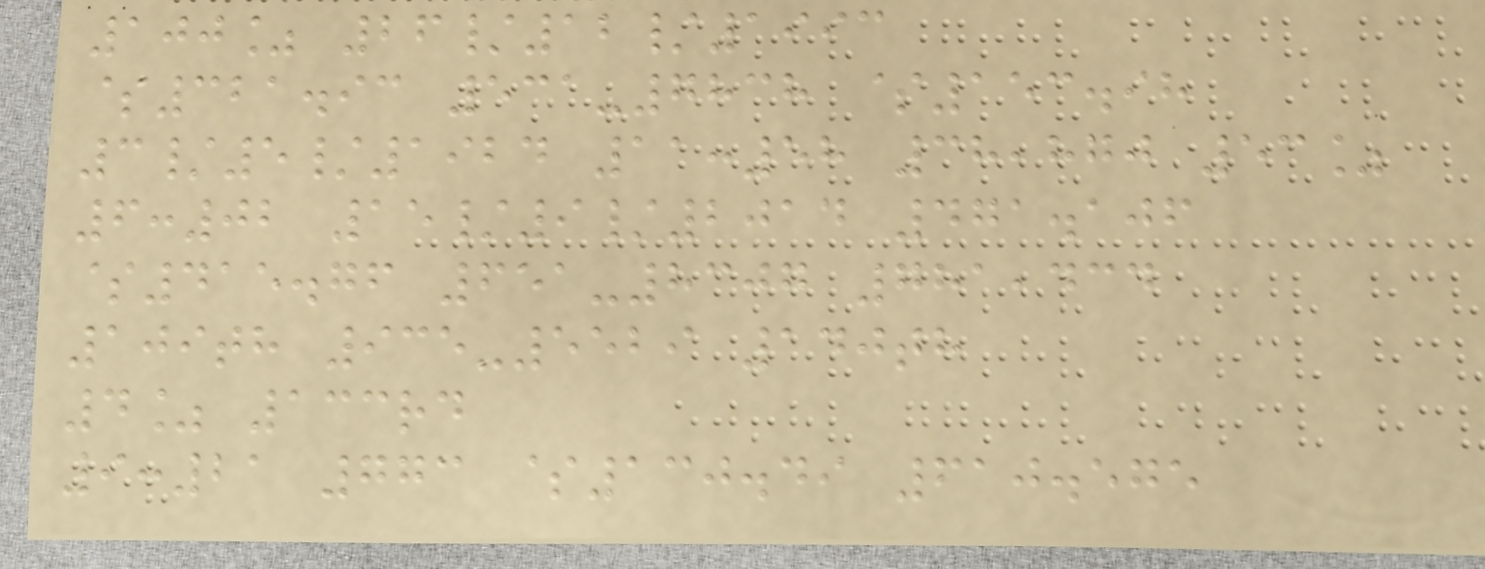100% 26/12/1993
$321.93 531-7838 $153.98
3/5/1924 11:58 38,870 53%
6:02 15/9/2014 471.106
$415.76 651-8307 781,434
109th 935-5529 140th
4% 133rd
9:21 773 $130.49 610.575
